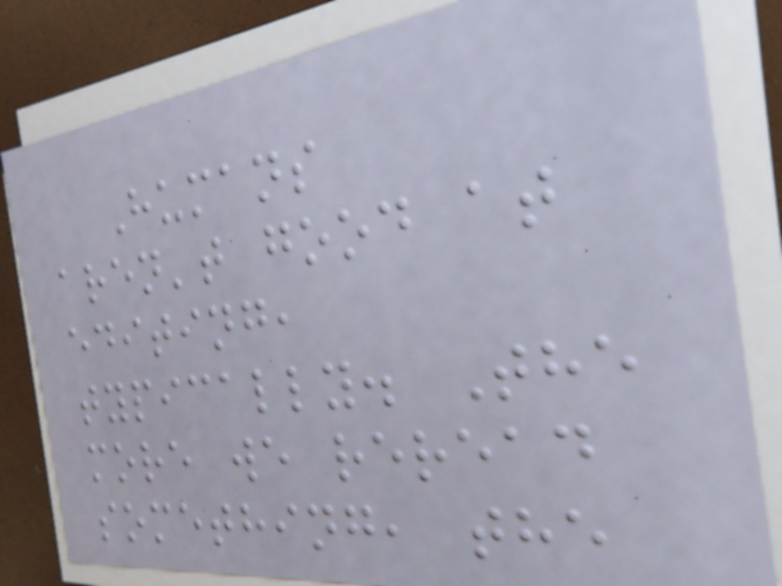Humans
aren't good at
editing,
typically. The
more we reread
something, the
